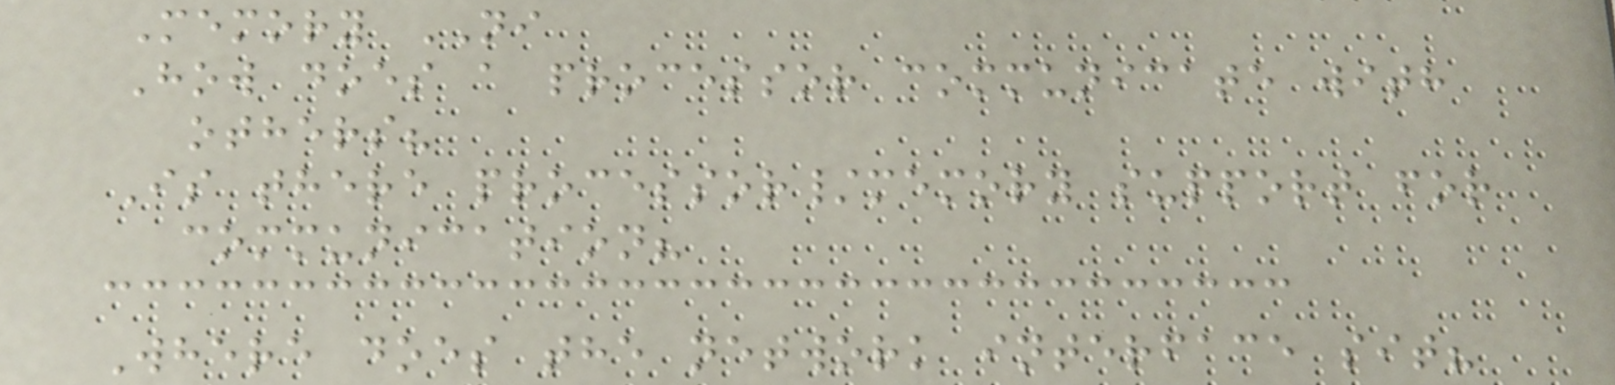Memory NI
How does a processor communicate with
others?
Is there processor/memory support for
communication?
Where does the network interface sit?
